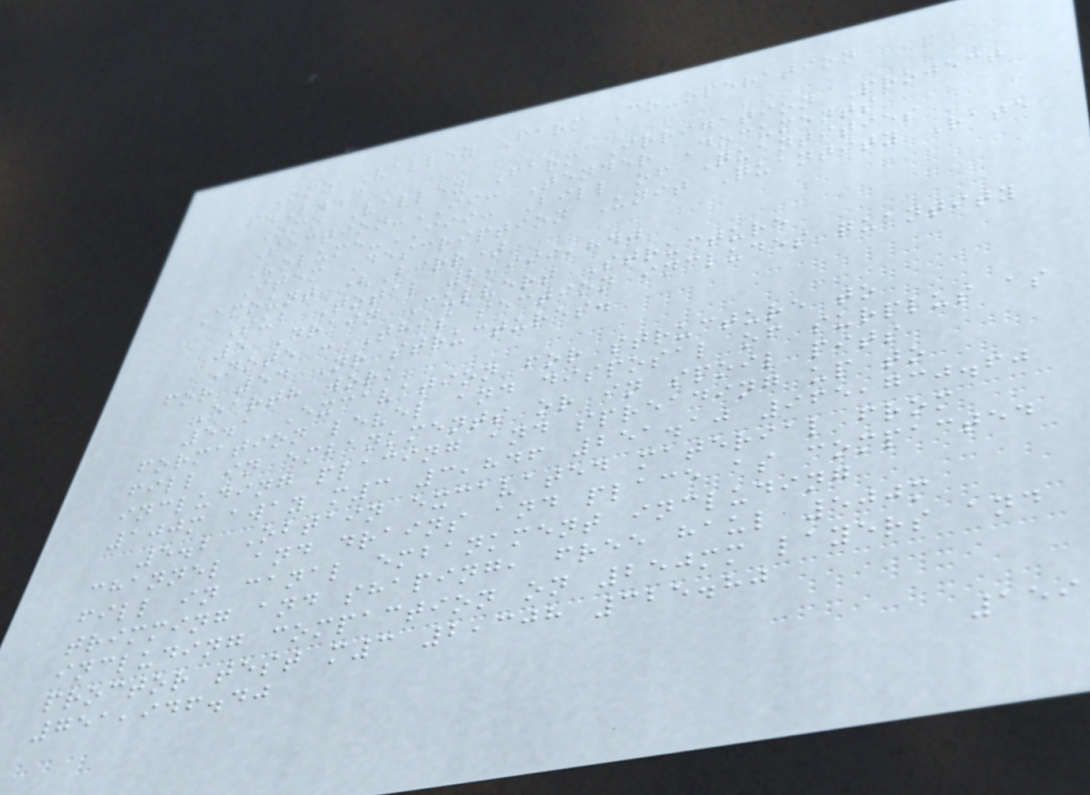Omo Valley Farm Co-operation
P.L.C
Omo Valley Farm Irrigation Project
Section-II: Tender Documents
Volume-III: Bill of Quantities
Item Description Unit Quantity Rate
Amount (Birr)
Sub Total 2,999,840
5 Drain Culvert Structure
Note : This section includes quantity
for 54 Nr structures.
Earth work
5.1 Excavation for structure to
formation level and disposal of surplus as
fill in embankments or in spoil pits
including placing and spreading up to
100m away m3 3,846 251.10 965,730.60
5.2 Obtain excavated material from
channel and drains and place as compacted
fill in canal embankment including
trimming and shaping, free haul 500m
including compaction on 250mm layers and
proctor test m3 2,308 325.80
751,946.40
159
